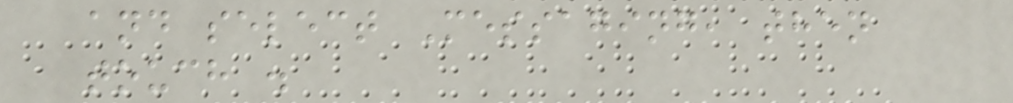and select Messaging, then
touch .
